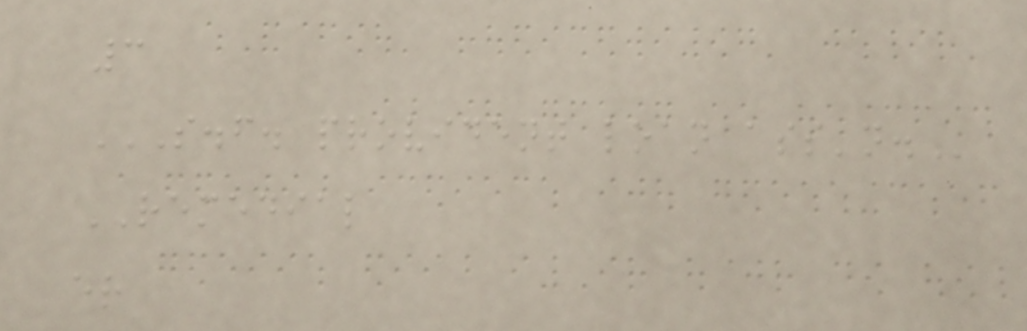3
S.F. PROVIDENT LOAN ASS'N.
REMEDIAL
er
